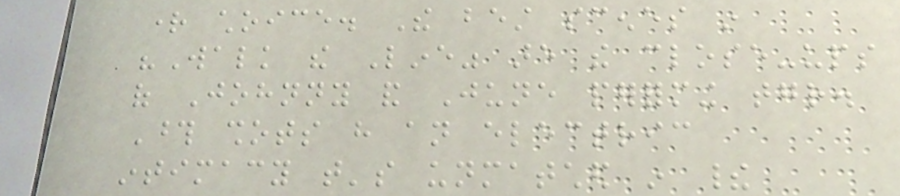right choice. The best scenes in
"Walk the Line" are the close-ups
of Johnny and June performing together.
Those shots have an electric
intimacy that's unmatched in their
